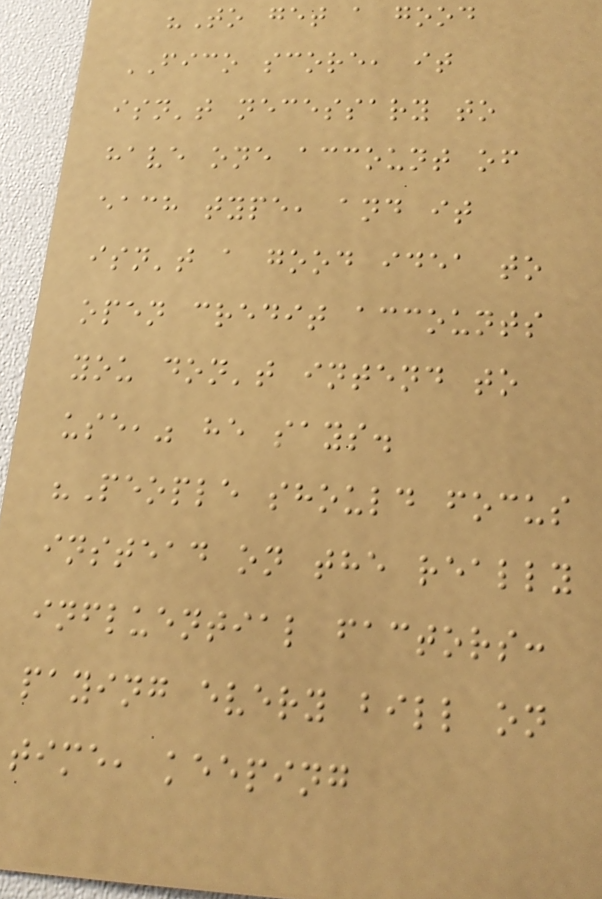"To get a good
FICO score, it
isn't necessary to
have one account of
each type, and it
isn't a good idea to
open credit accounts
you don't intend to
use," he says.
"People should focus
instead on the really
influential factors:
paying every bill on
time, keeping
